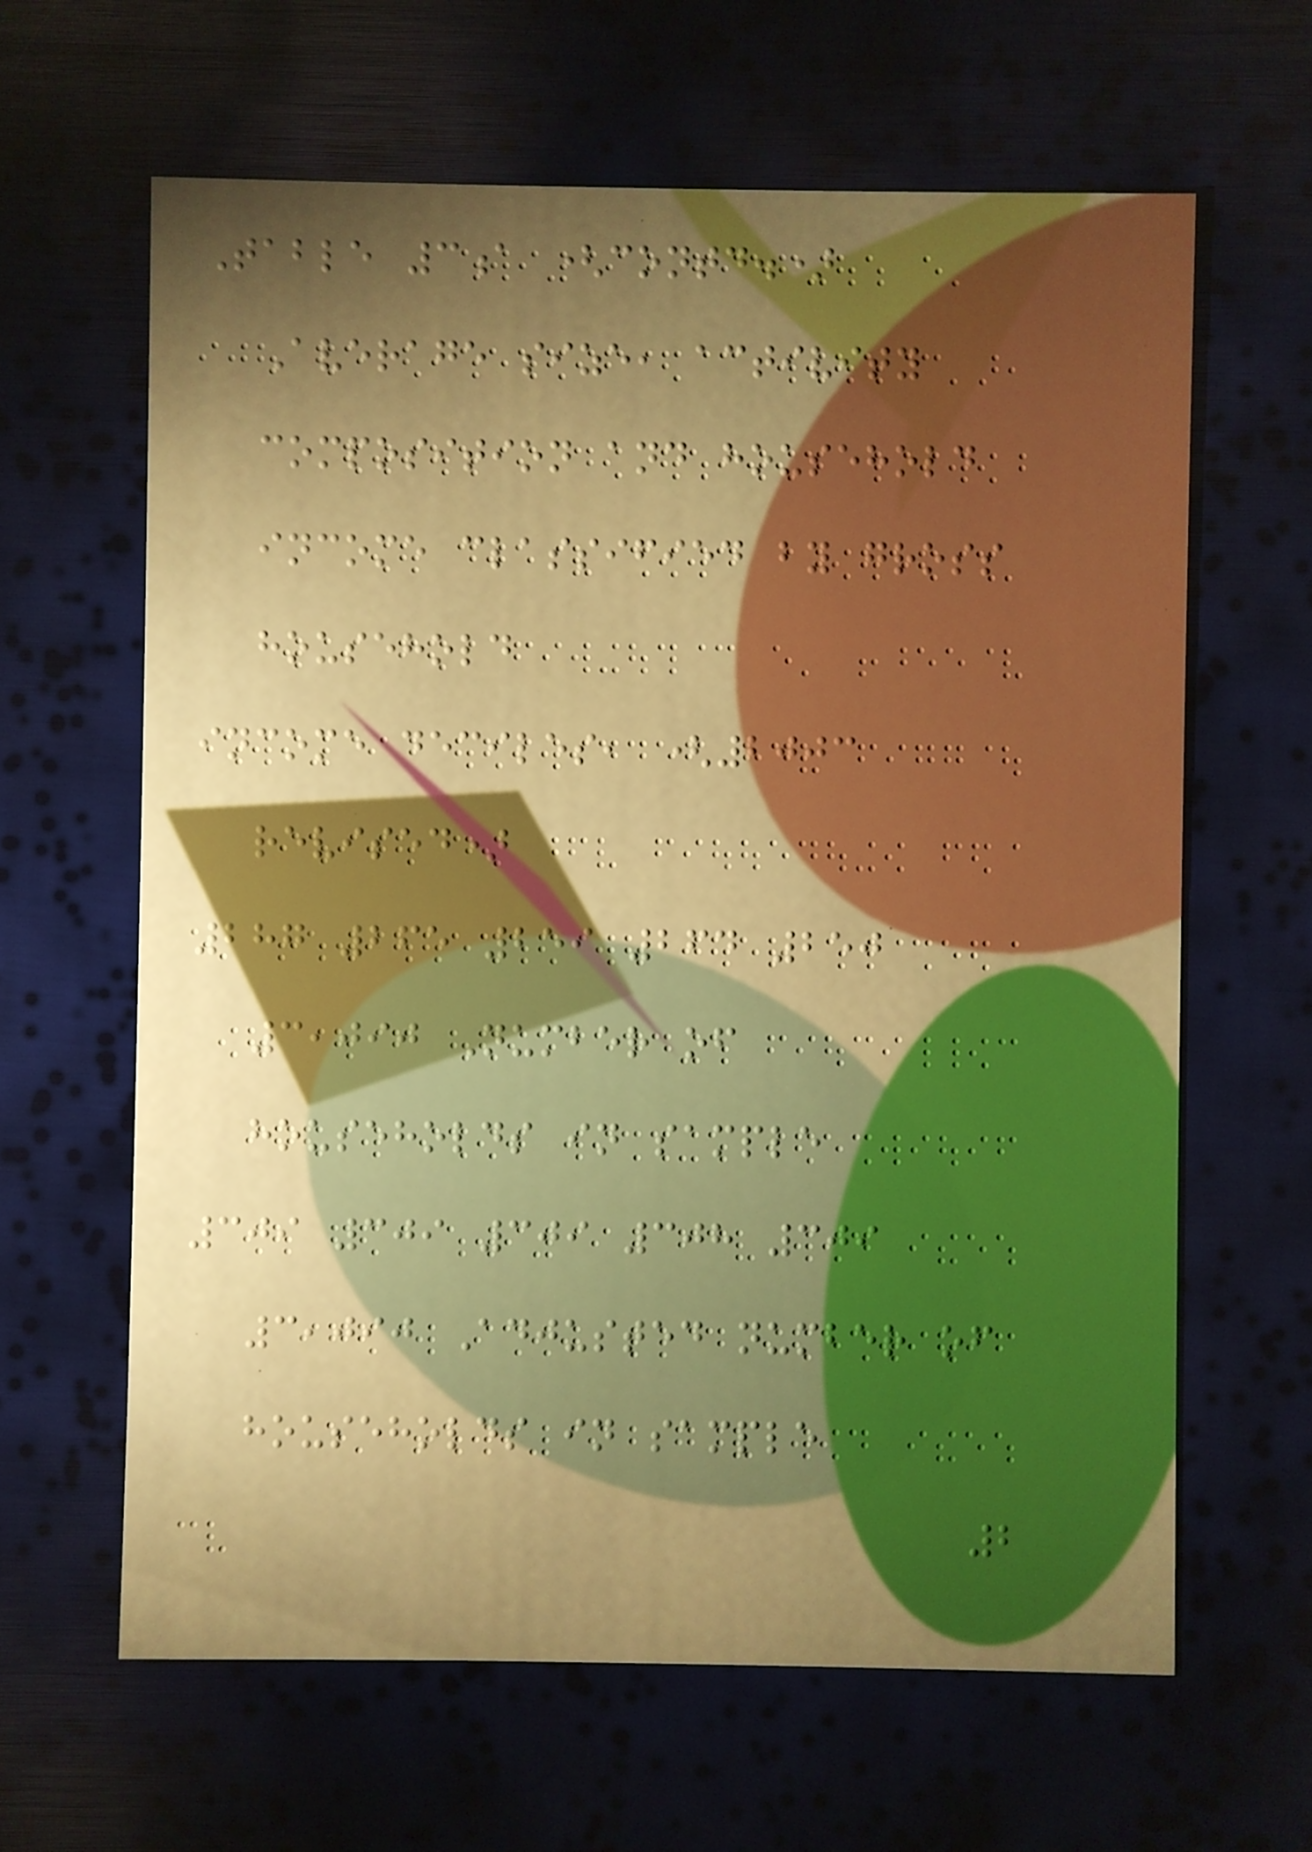Table 3a (contd.)
Average size, activity
composition and household
income classified by gross
household
income deciles, (2003
revised)
287 265 259 264 250
3,090 Number of
households in sample
309 309 309 308 309
3,090 Adjusted number of
households in sample
2
